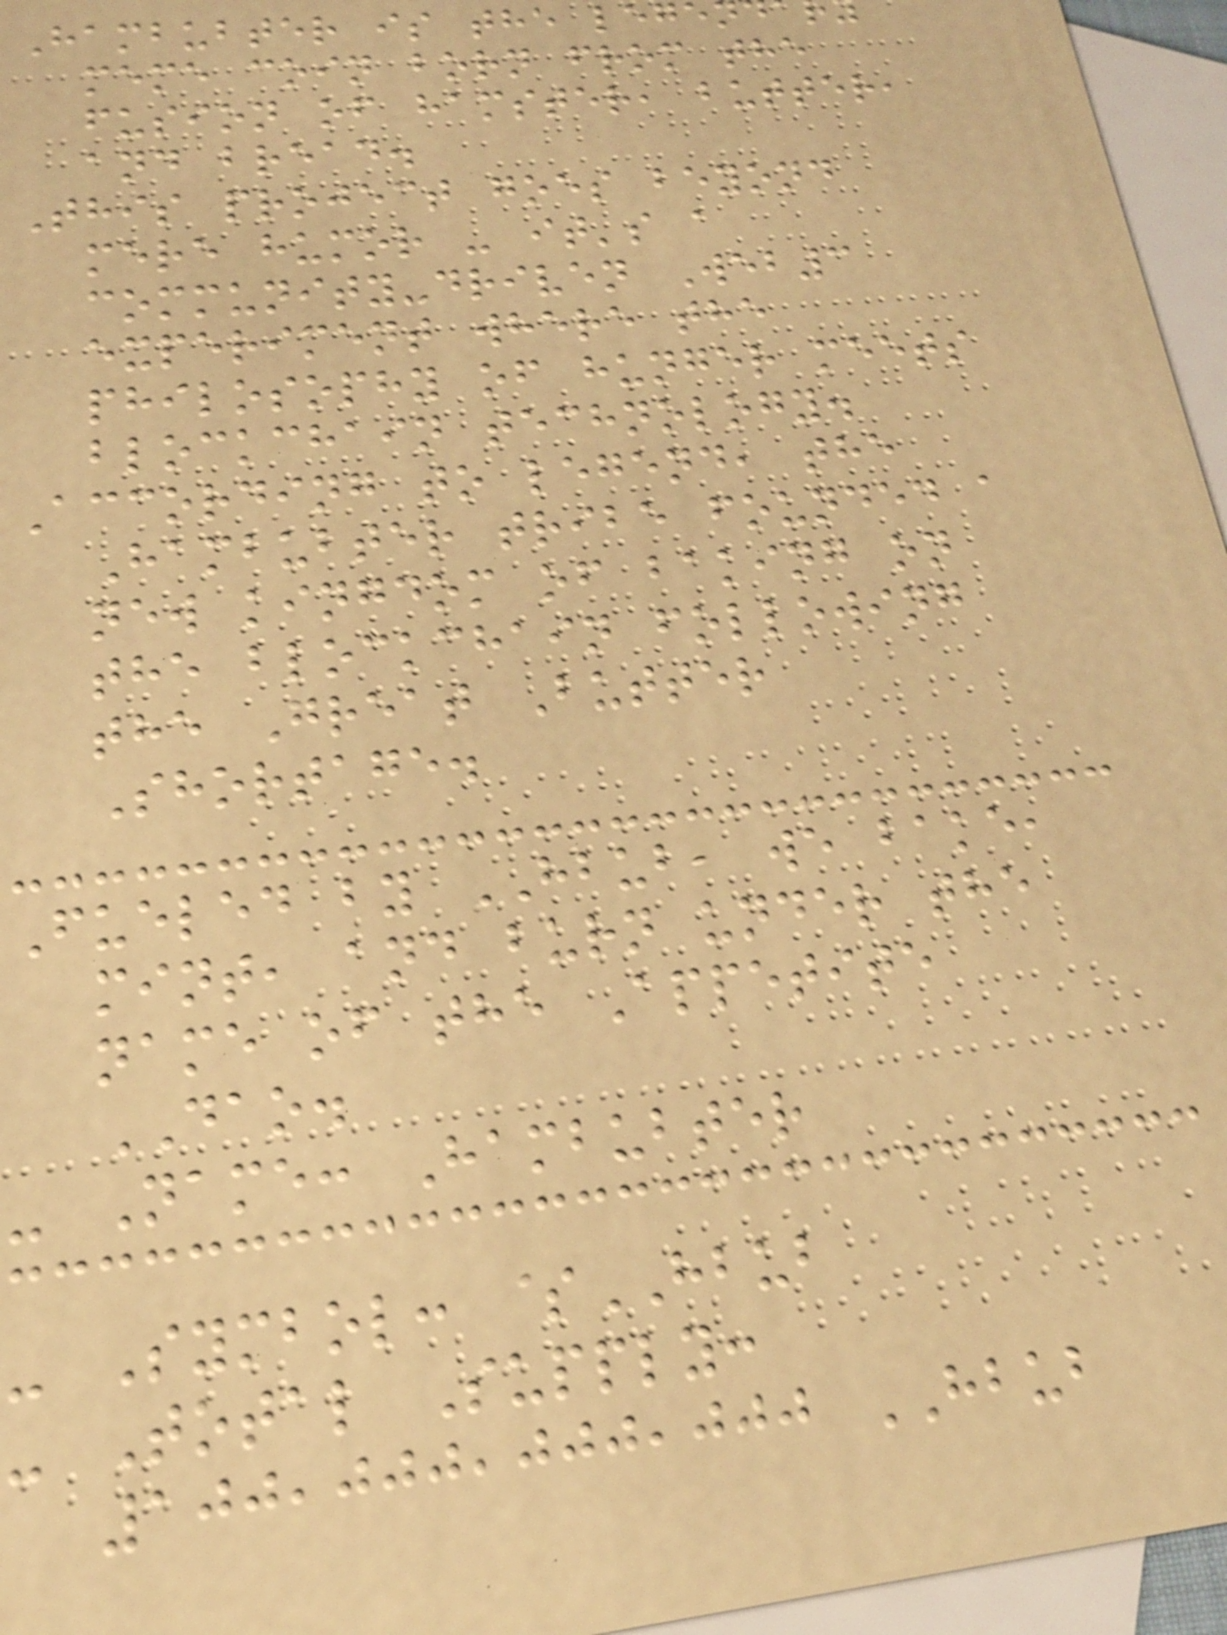Hambubter is the leg
meme coin born from the
fusion of hamster, butter,
and bread.
This project goes beyond
mere humor - it's a
community-driven Web3
experiment where the
philosophy of hunger meets
blockchain technology.
According to legend, the
Hambubter tribe founded a
new kingdom of baking on
the blockchain following
the Great Butter
Shortage.
Fueled by HBUB, we bake,
mint, and burn under the
name of the Appetite
DAO.
- Name: Hambubter
- Symbol: $HBUB
- Total Supply:
100,000,000,000 HBUB
